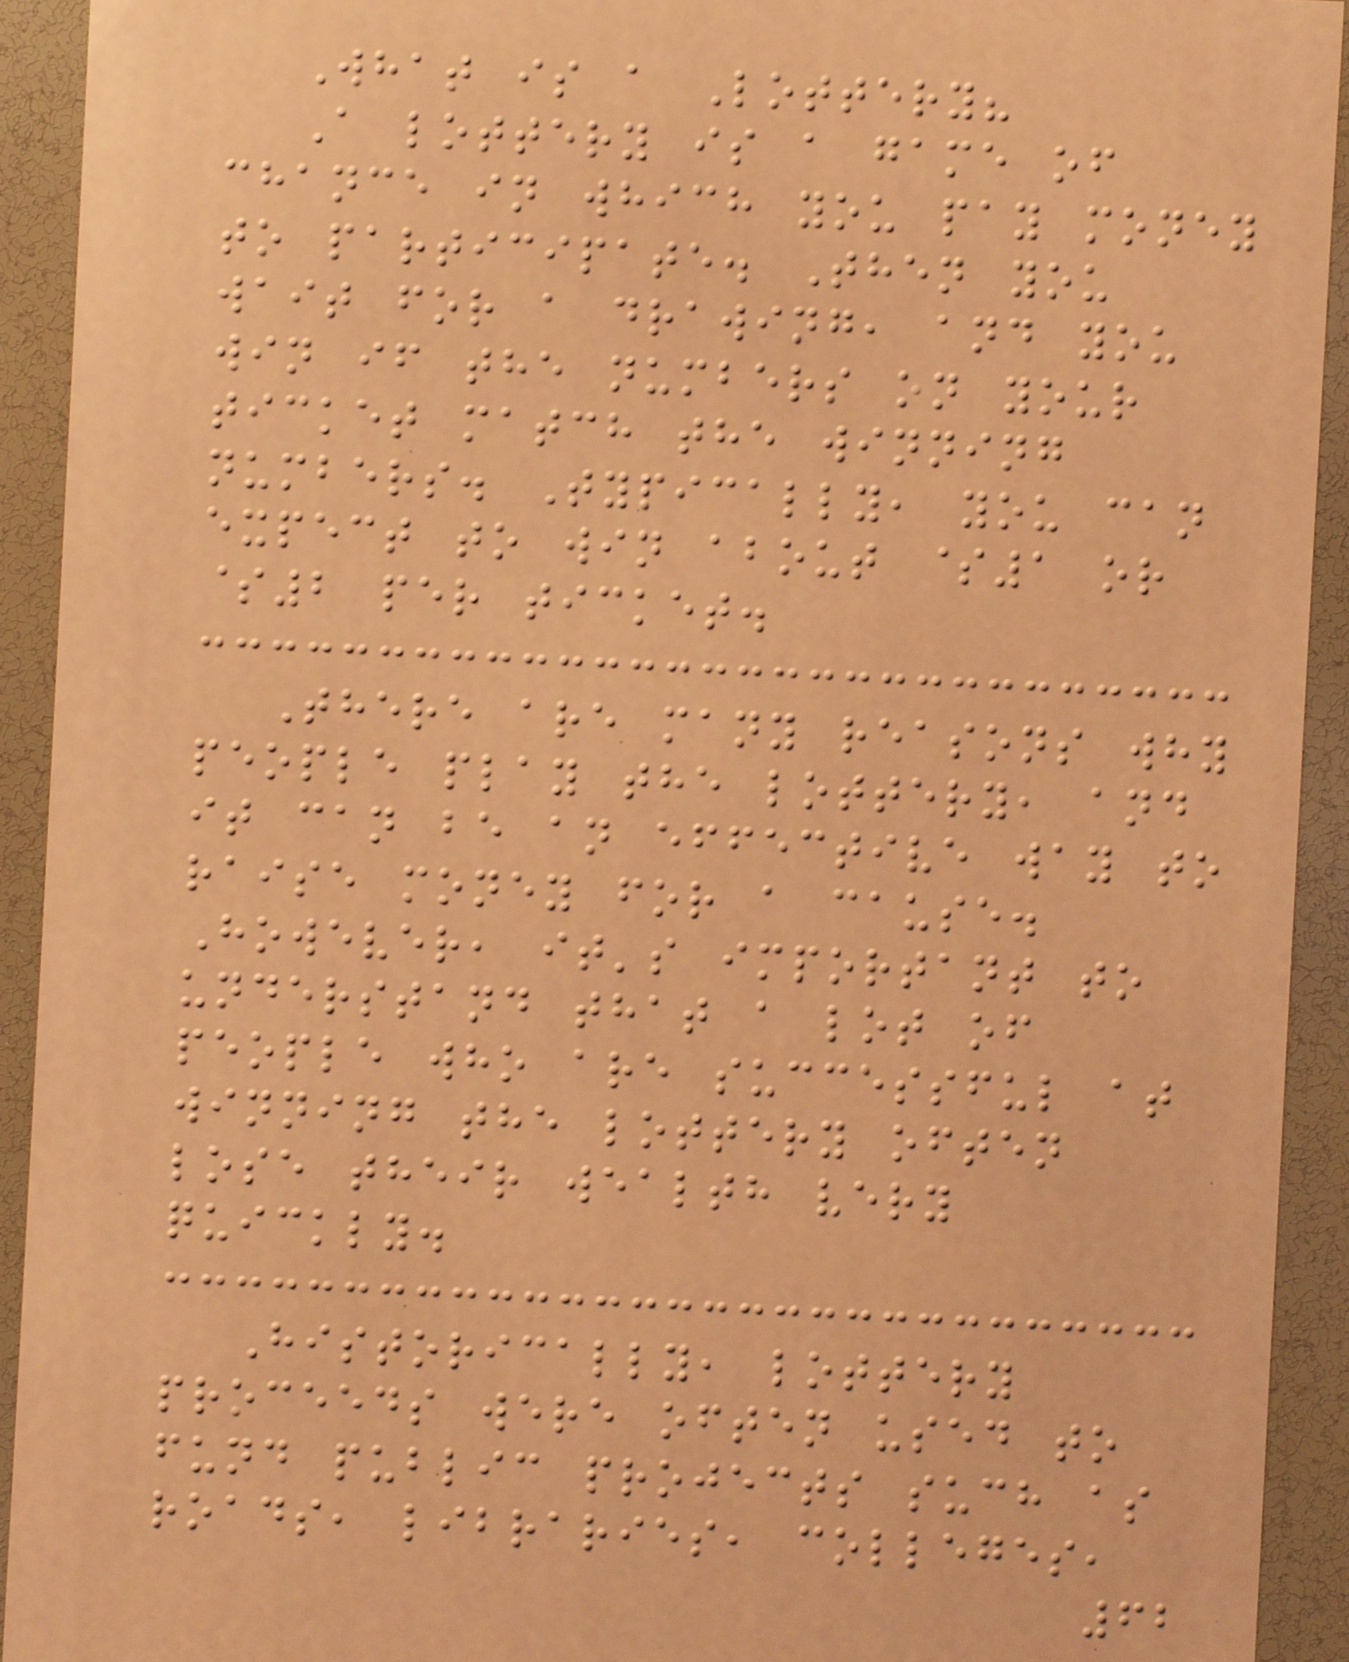What is a Lottery?
A lottery is a game of
chance in which you pay money
to participate. Then you
wait for a drawing, and you
win if the numbers on your
ticket match the winning
numbers. Typically, you can
expect to win about $1 or
$2 per ticket.
There are many reasons why
people play the lottery, and
it can be an effective way to
raise money for a cause.
However, it's important to
understand that a lot of
people who are successful at
winning the lottery often
lose their wealth very
quickly.
Historically, lottery
proceeds were often used to
fund public projects such as
roads, libraries, colleges,
62
